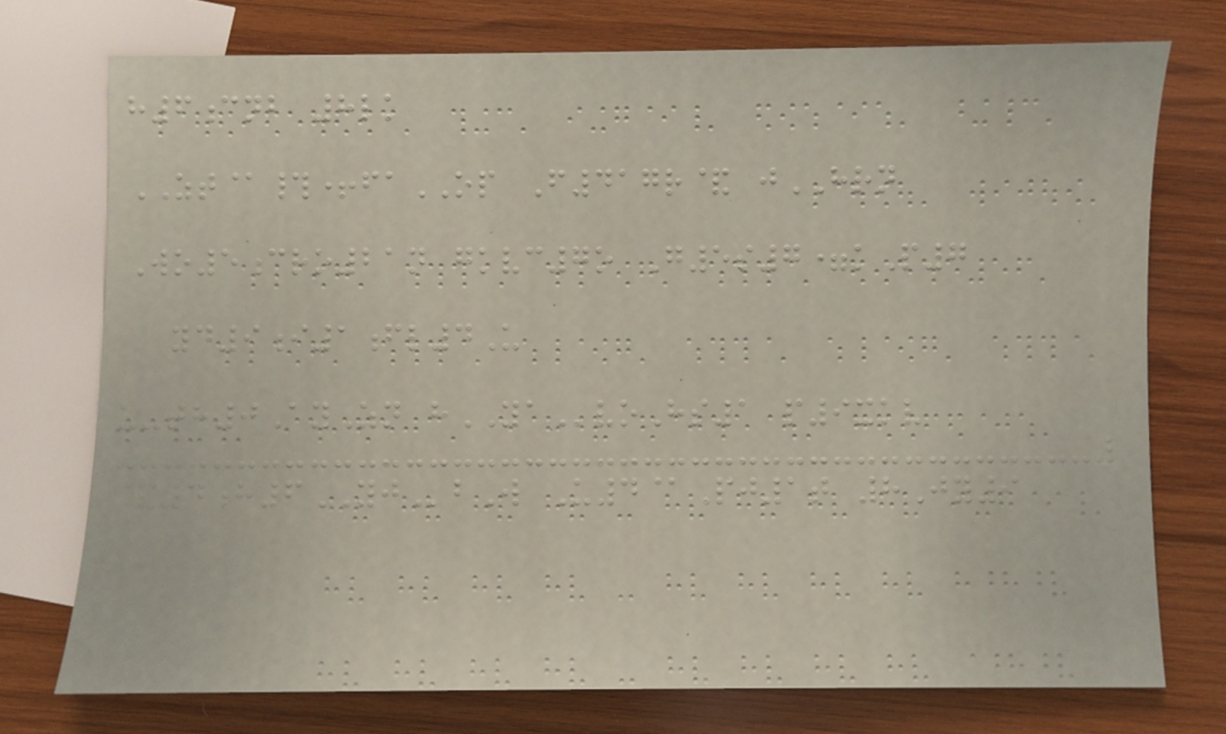h6cnb 8lk
ZT@#+faOP F417r& jHRN
Wo5cro21n gkvc7o G5s7=kP7
yd9i1fl4U
u-th0AyZn hYAvoHs1 p9xkv
&4h6YJbW U4@Pj1t 8Jy9
